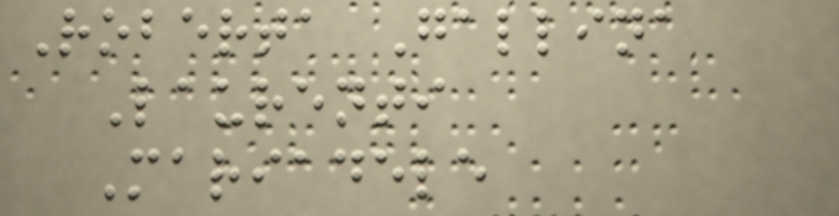Roberta Gallina
Laurenti
Mariadele
